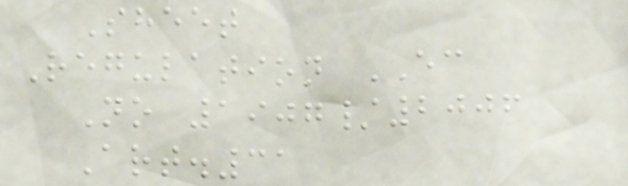Sheet
Regulation EC
No 1907/2006
Art.31
